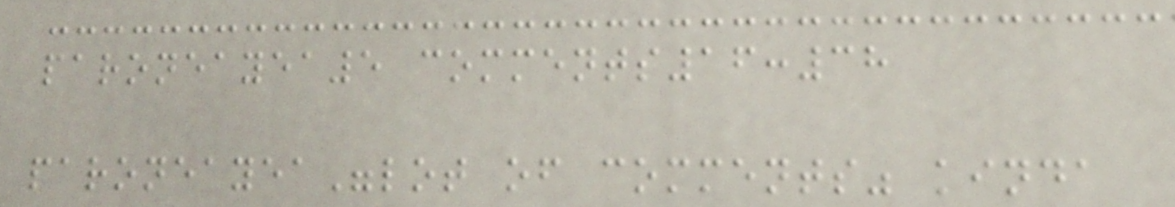paroneayea5 comments16:38
paroneayea"lot of comments" kinda
